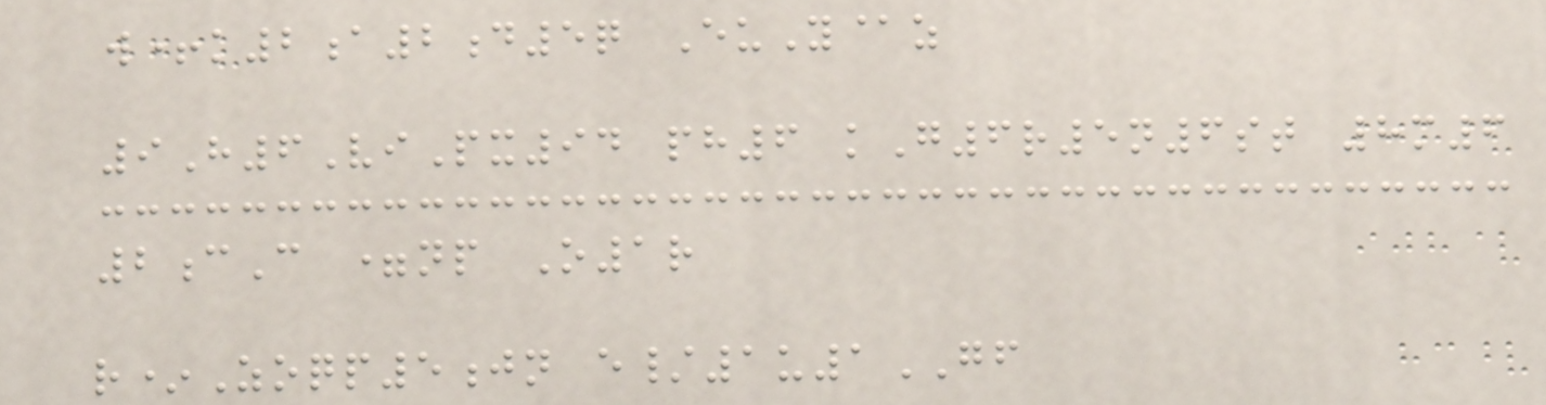w+k2a2d5q EuY@z
9H6ViPx94 ph6 kG6r5n6st 8m6
2cC =np O1r
r*Zoqp5jn e/1u1GF
